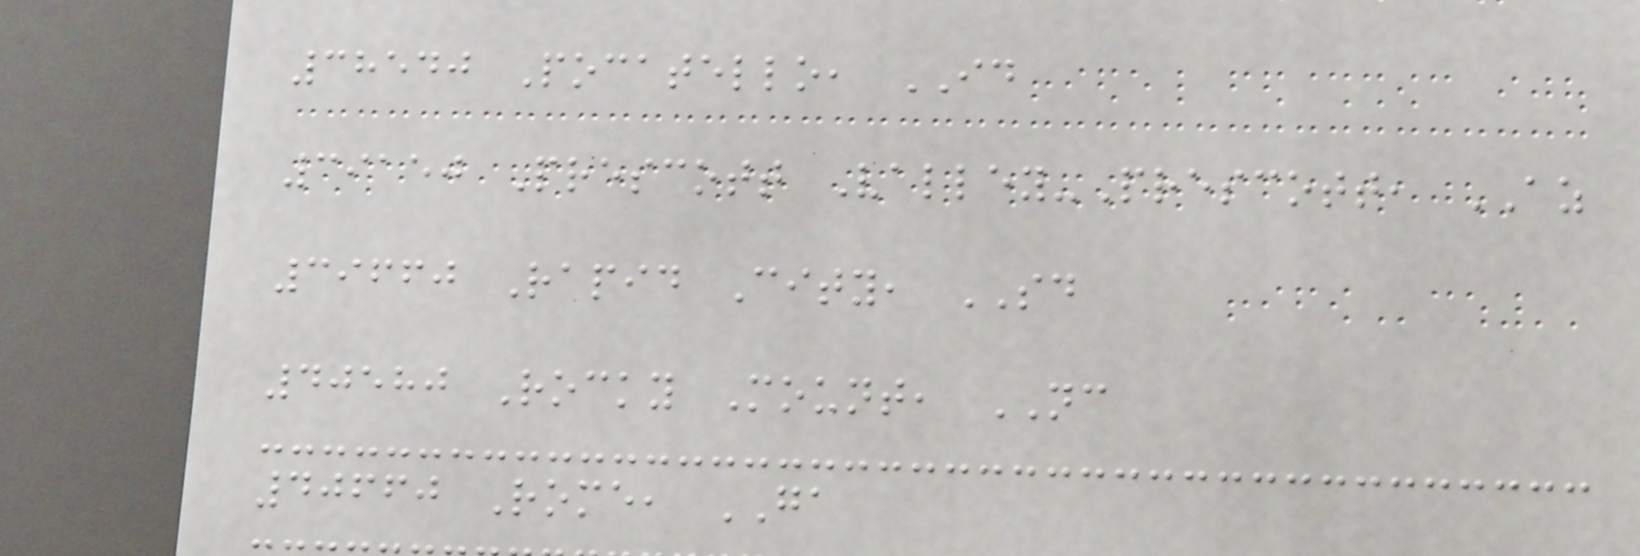38540 Pocatello, ID
39150 Prescott Valley-Prescott, AZ
39660 Rapid City, SD
40580 Rocky Mount, NC
40660 Rome, GA
